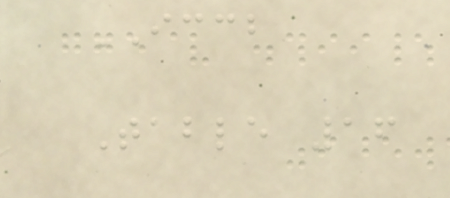ICCB
Table 16
